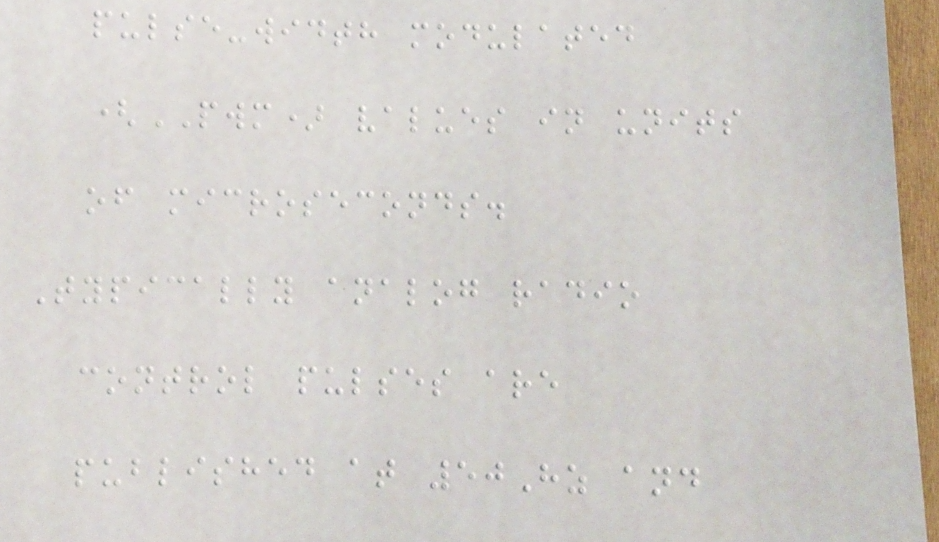pulse-width modulated
(PWM) values in units
of microseconds.
Typically analog radio
control pulses are
published at 50Hz and
